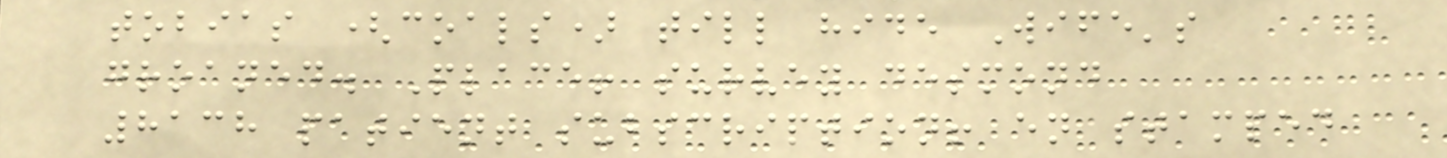tobias (coals) till hide Wife's
groaned. Place! survey desmond
8138 patient subscription! en stamped
